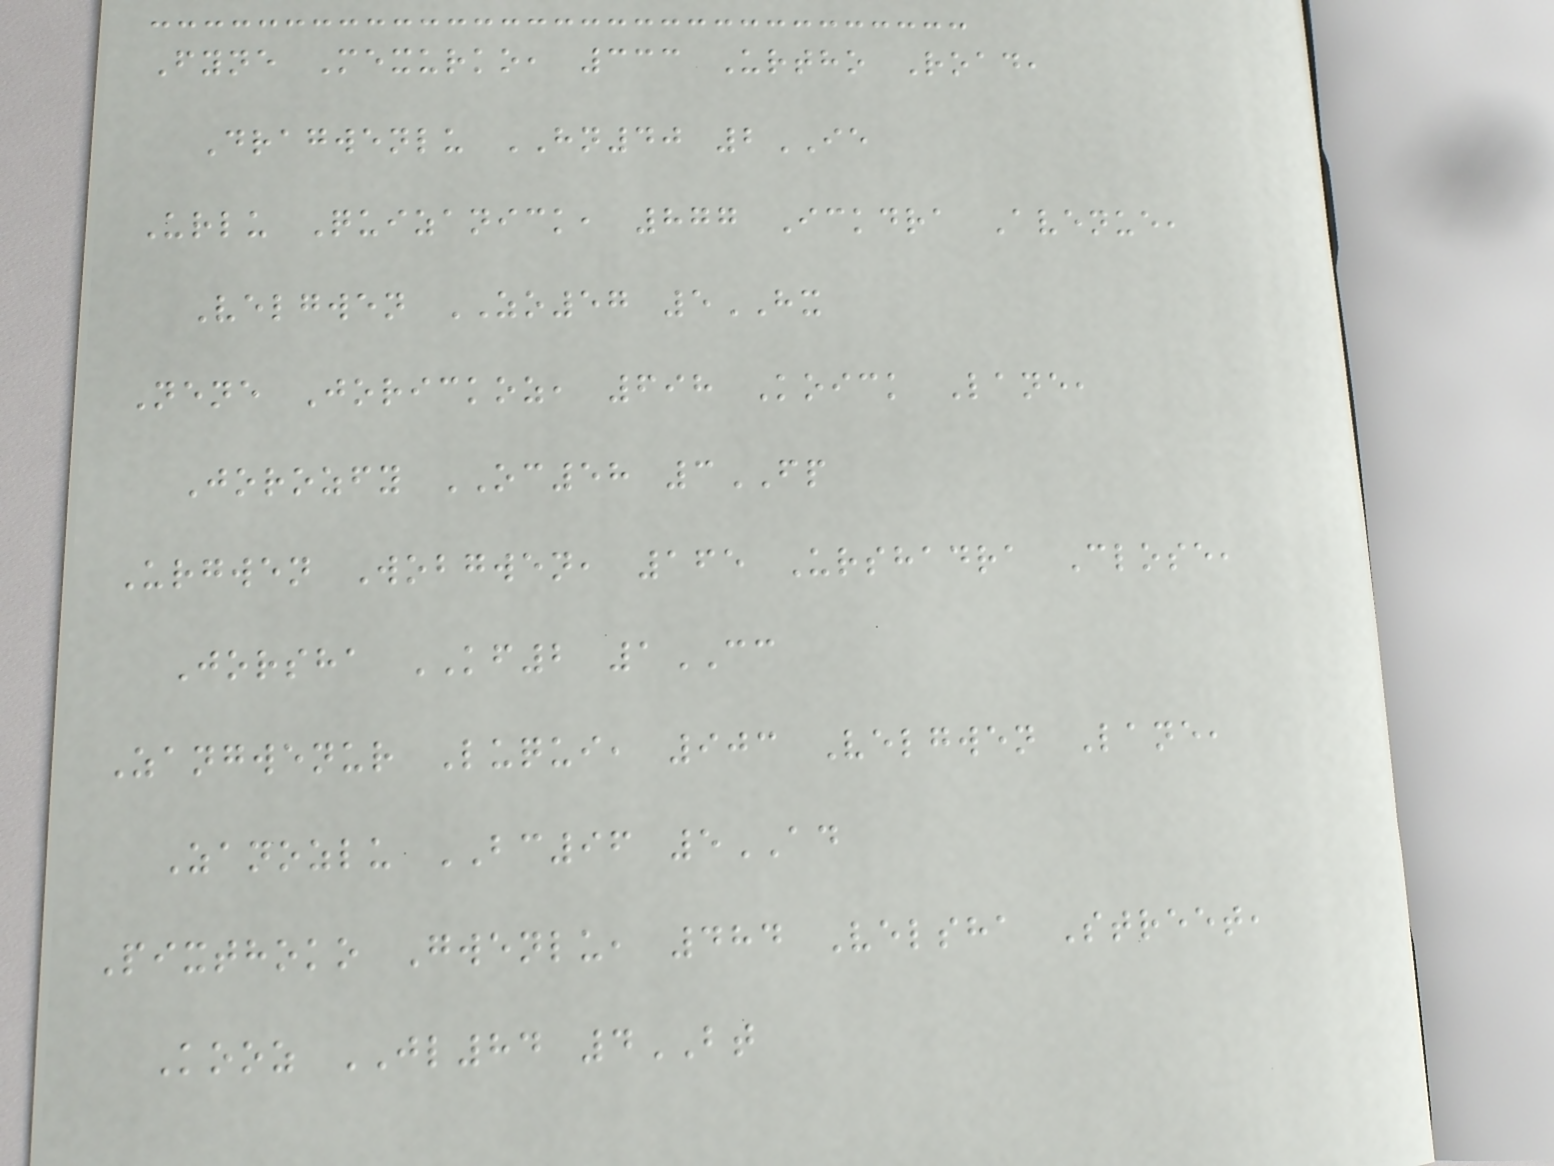Fyne Mexurko, 333 Urtho Road,
Dragwenlu HN40 2IE
Urlu Quizanick, 877 Ickdra Avenue,
Velgwen ZO57 5HX
Nene Jorickoz, 698 Koick Lane,
Jorozfy OC58 3FP
Urgwen Wobgwen, 165 Urshadra Close,
Jorsha KF2 1CC
Zangwenur Luqui, 903 Velgwen Lane,
Zanozlu BC96 5AD
Pixthoko Gwenlu, 484 Velsha Street,
Kooz JL84 4BT
